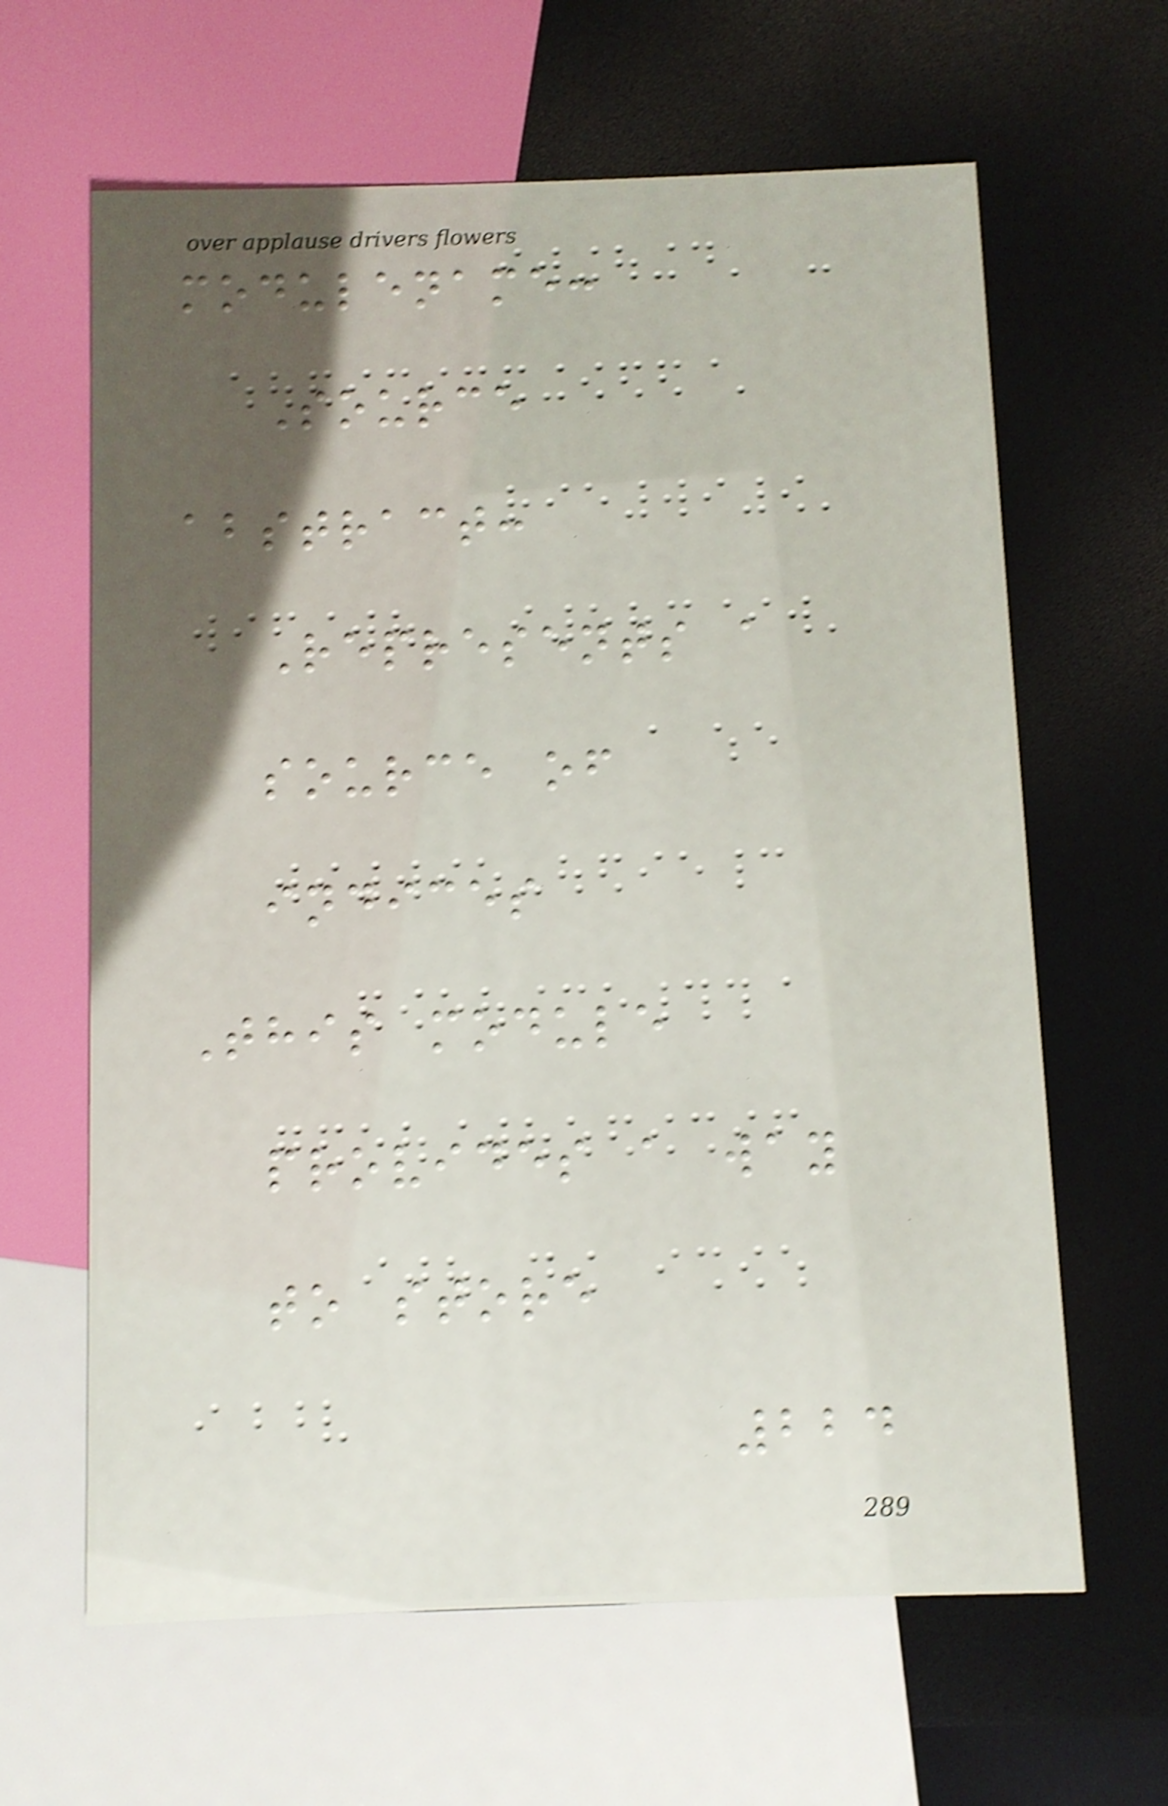modulename:
Source
abstract:
Represents a
source of
indices
This module
provides a way
to store
224
